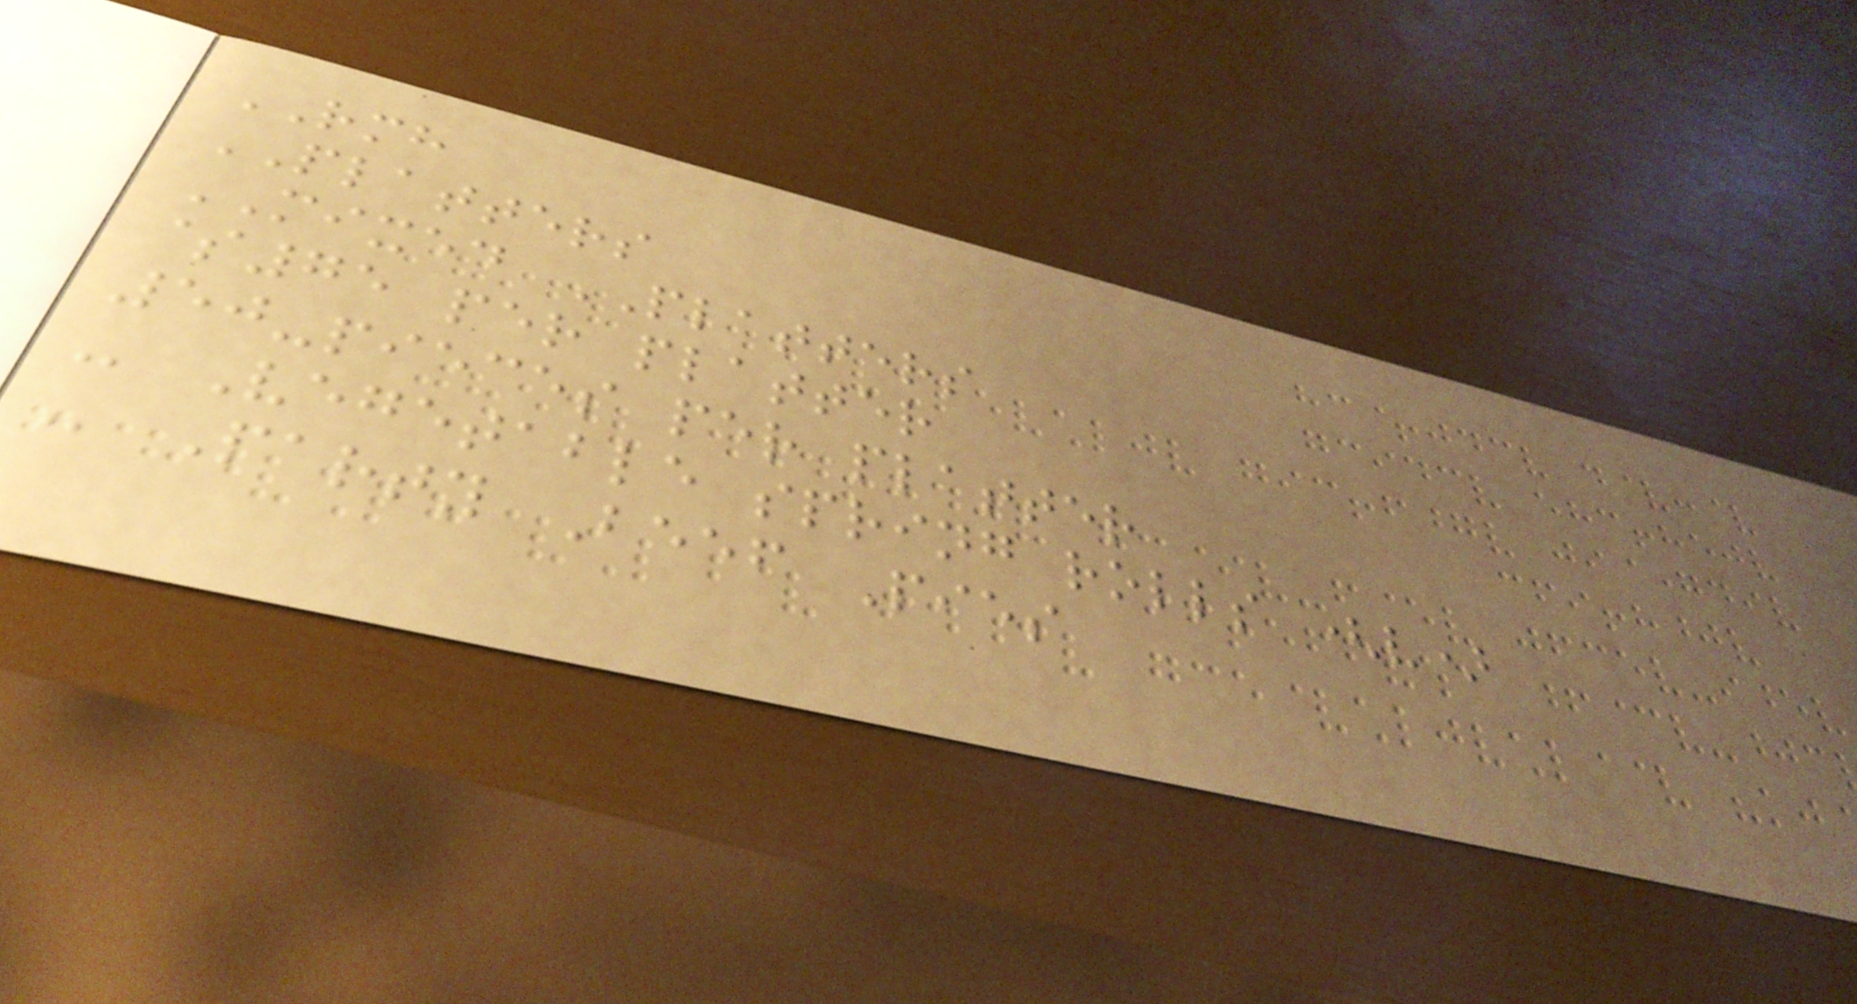RMH
PLATTERS
MIXED PLATTERS
$75 per platter
50-pieces per platter
- Vegetable spring rolls (v)
- Party Beef Pies
